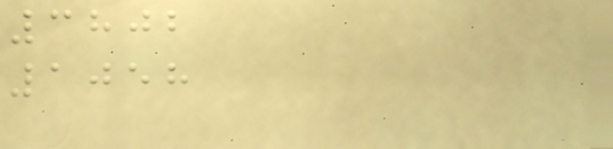3802
1058
